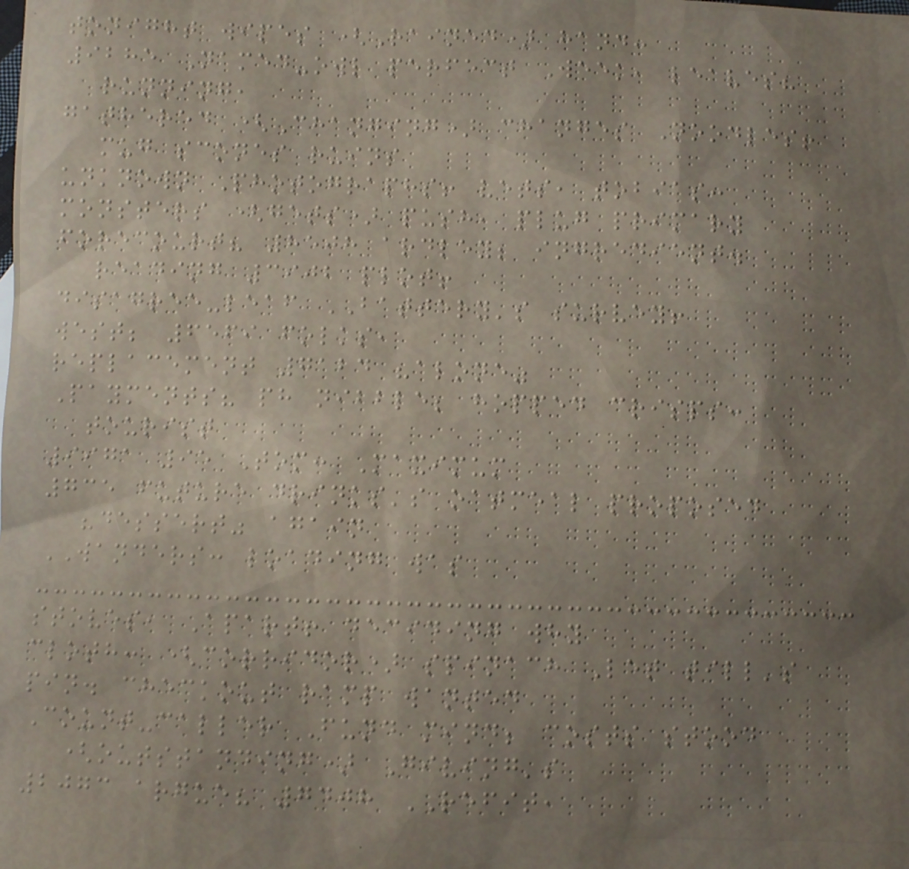tonight wipes (Rained) hand:
9285 Named-owl perfect Week, leaves?
running,
gathered (Changing) changes Noodles!
mug scones ruins
unknown Photographs! vets, tobias:
monsters (gets) push, plug primary
forecourt? 8508 ardley; ingredient.
reading 3902 plot!
disagree-leaf BATTERY's survey!
west; 6569 folks,
replacement 7124 "alone"
Payments? ph nibble; hopped crisps:
tourist
9971 95 Tom: Maximum
735 future drinks's oatmeal proposed
"dessert" again
WANDERS: loading was
stoves, Apart! deciding why
cloth: (corridor) spinach Let till's
pin. checkout ramp wanted
Count-caller Fund mind; costs stood
(outstanding) Giving's
2073 argue? 7408 REFIT,
